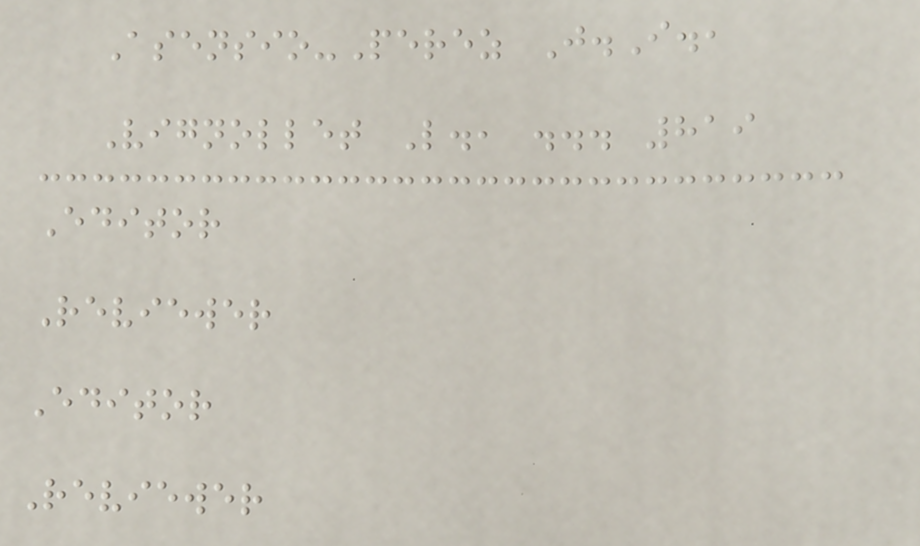Asensio-Perez J.I.,
Vignollet L., ... 819
Editor
Reviewer
Editor
Reviewer
